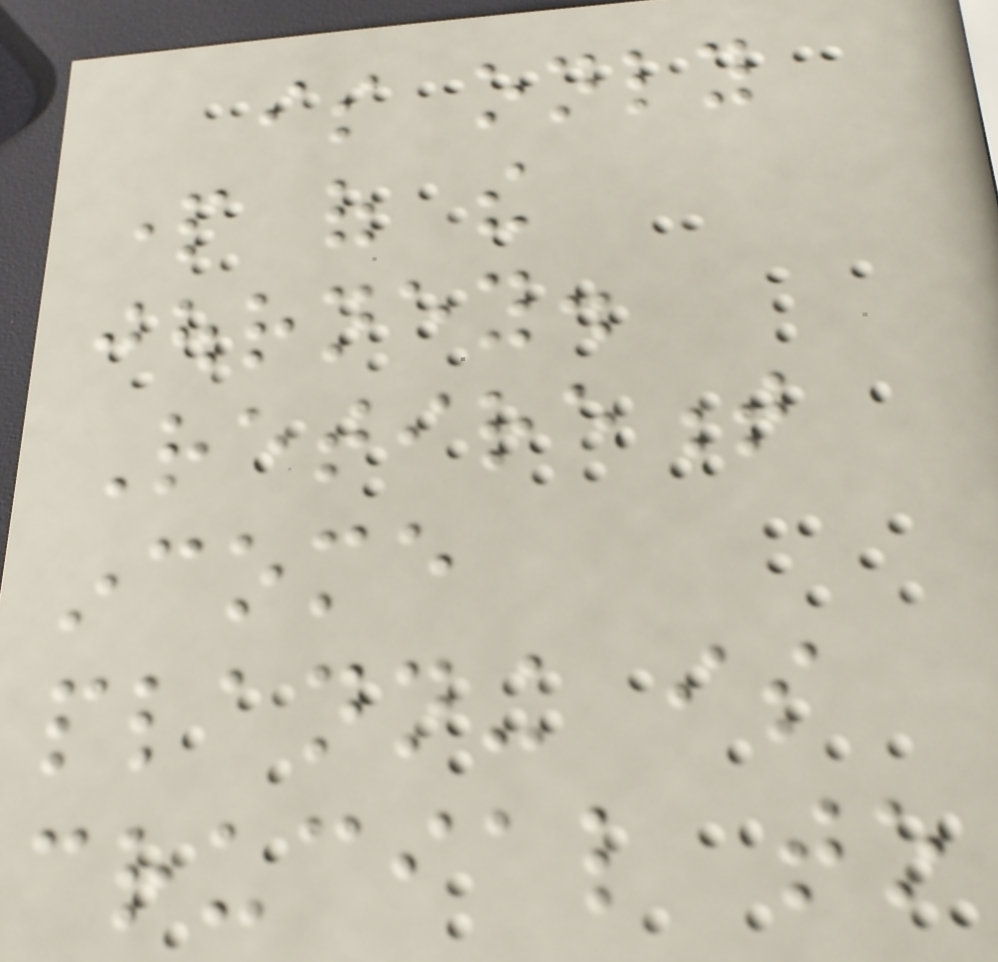is only
part of the
journey.
Retirement
income
planning is
crucial to
